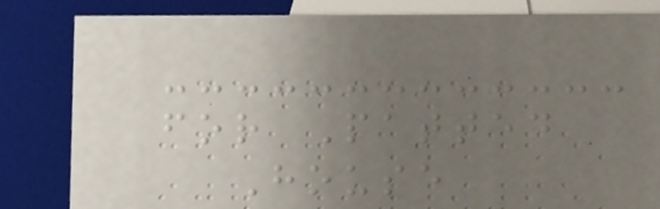for Patted
House
